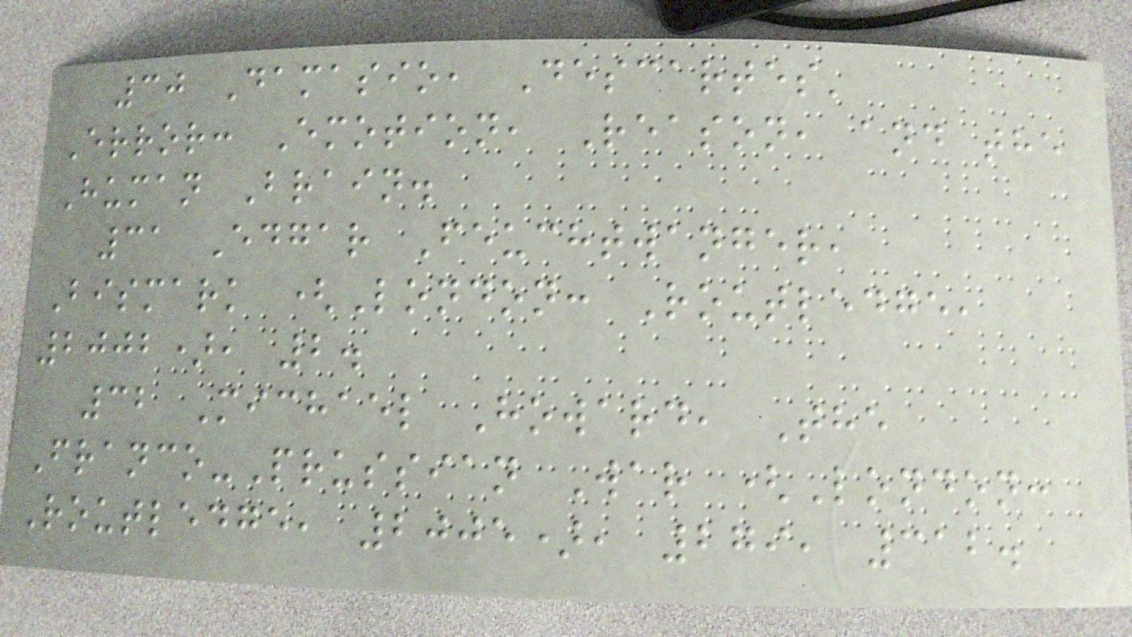30 Damasio, Descartes'
Error: Emotion, Reason, and the
Human Brain.
31 Edgar Feuchtwanger,
Bismark (London: Routledge,
2002), 2.
32 Michael Howard, The
Franco-Prussian War (London:
Routledge, 2005), 279, 312.
